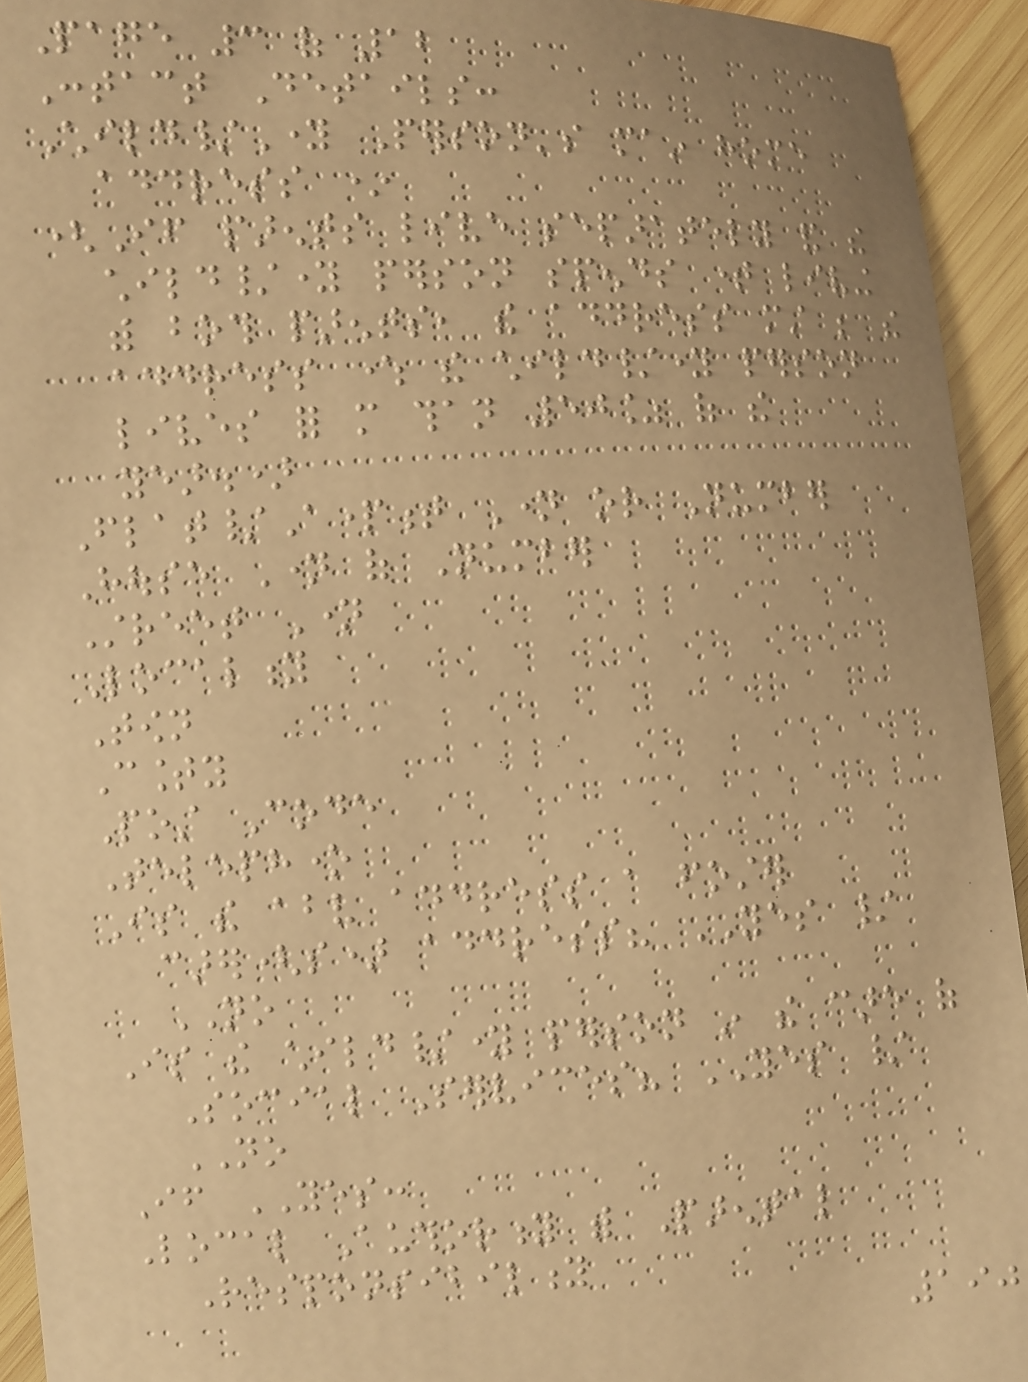Page 3 of 12
Contact Details:
Child/Young Person's main home
address *
(If parents live separately and the
child/young person spends time living
with both parents, the address must be the
address where the child/young person
lives for more than 50% of the
year.)
Flat/Apartment Name or Number
House Name of Number
Street Name
Locality
Town
County
Post Code
Telephone
Is the above address a foster
carer(s) address? YES /
NO
Is the child/young person in the care of
Social Services? YES /
NO
If YES:
Local Authority with Parental
Responsibility
190
